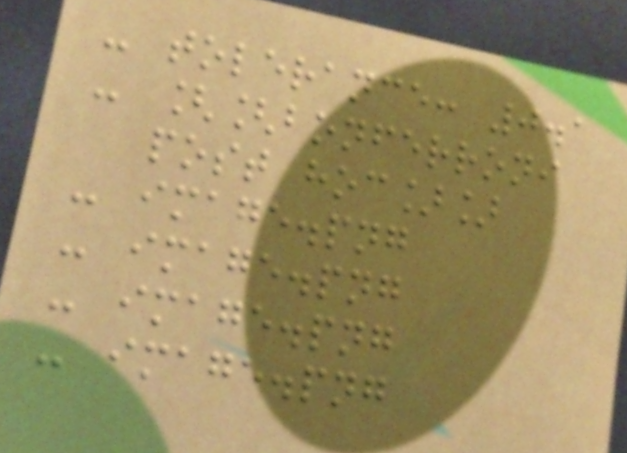- tolerance: 0.1
- [[bonferroni
post hoc]]
- image.png
- image.png
- image.png
- image.png
